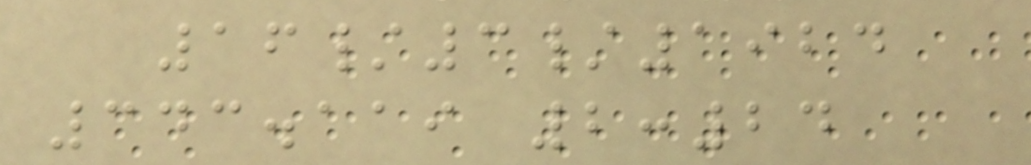16/3/1924
343.119 2:24
